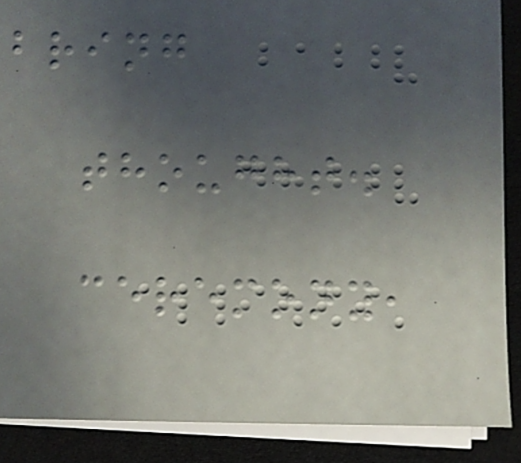bring
thought.
ceremony,
